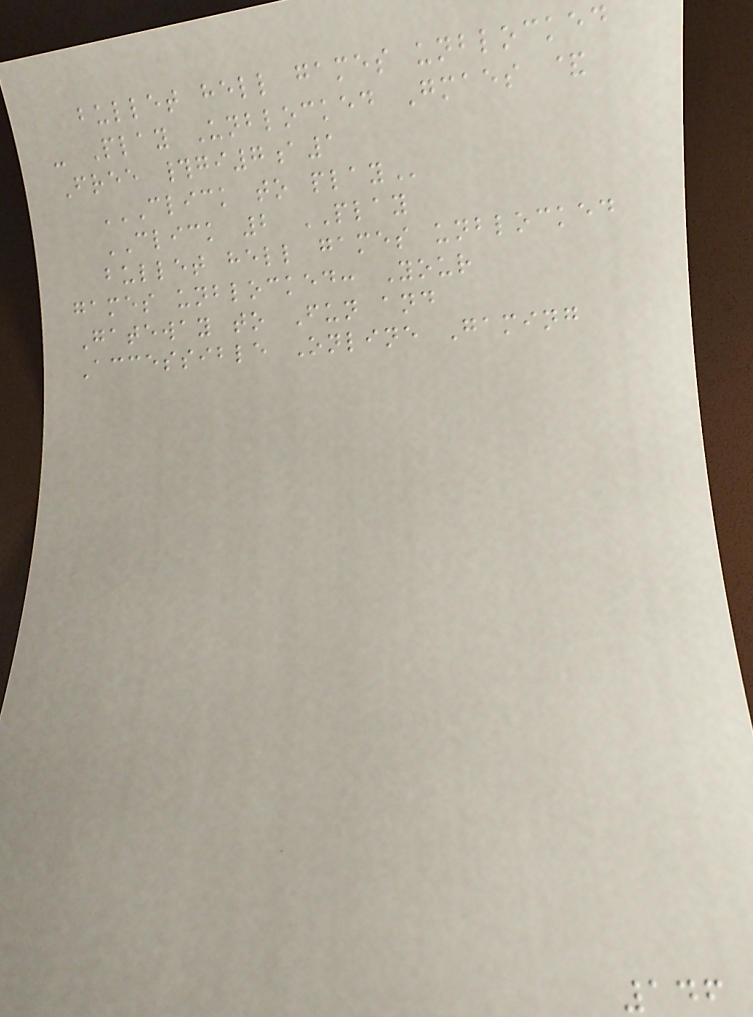bullet hell games unblocked
- Play Unblocked Gmaes &
Free #gi7a1
CLICK TO PLAY
CLICK 2 PLAY
bullet hell games unblocked
games unblocked: Your
Gateway to Fun and
Accessible Online Gaming
146
